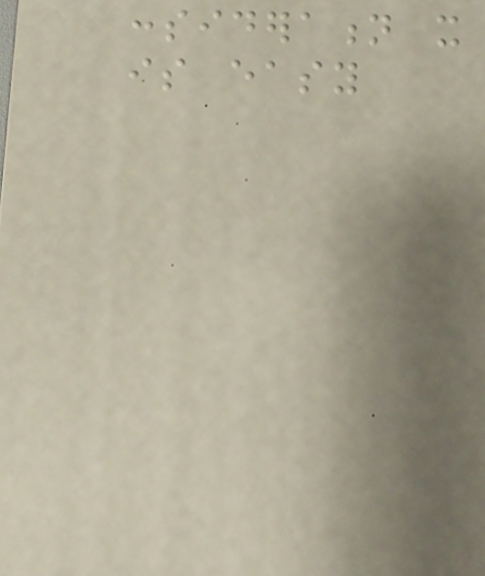consideration it
is easy
